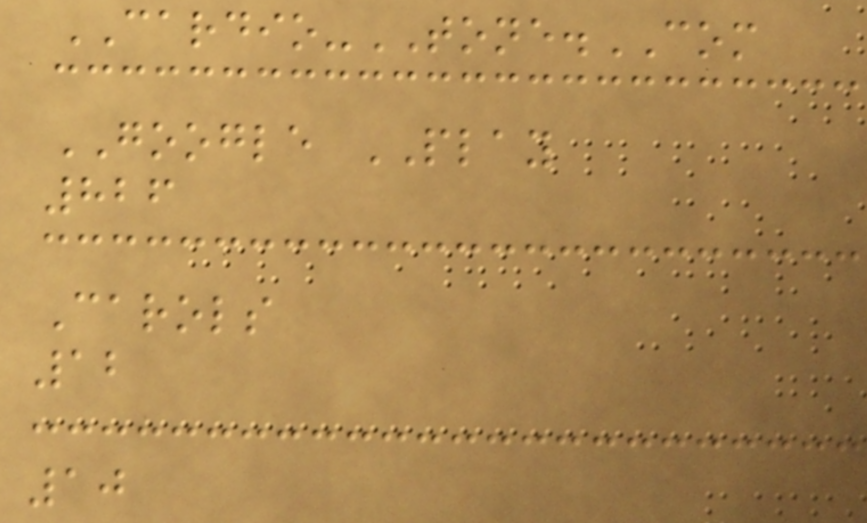CARDIO-TONE.COM
GOOGLE PLAY
826
Carols
12
10
